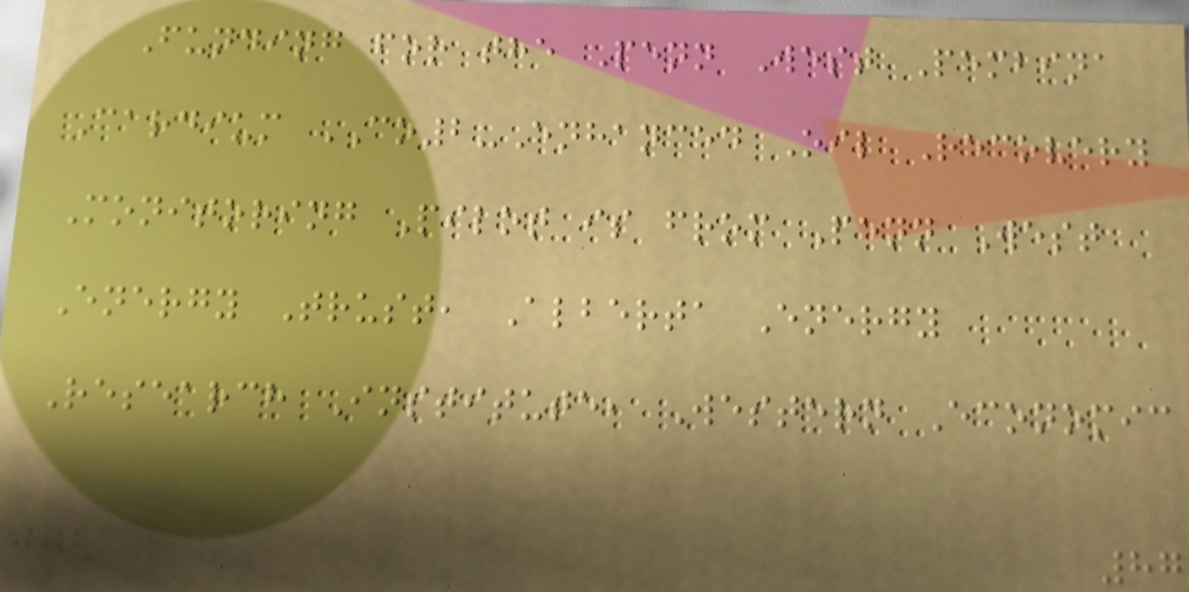Funding for the Penn West Pembina
Cardium CO2-Enhanced Oil Recovery
Monitoring Pilot is from Penn West
Energy Trust, Alberta Energy
Research Institute, Western Economic
87
